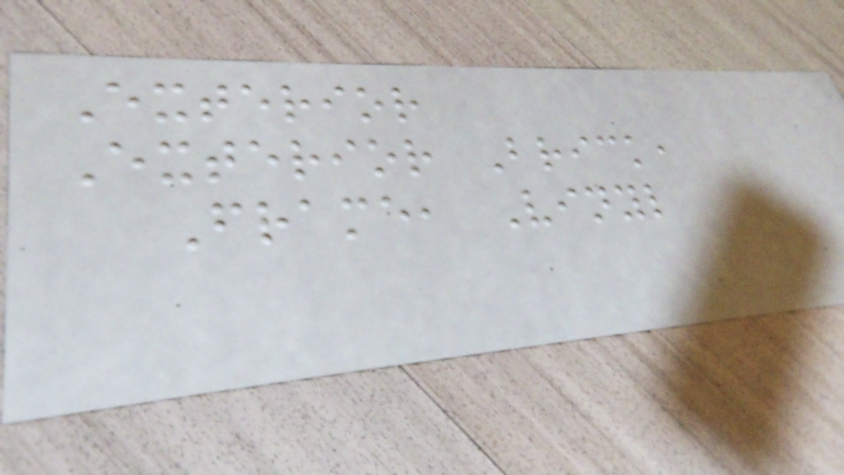Exterior
Exterior Brick,
Frame, Vinyl
